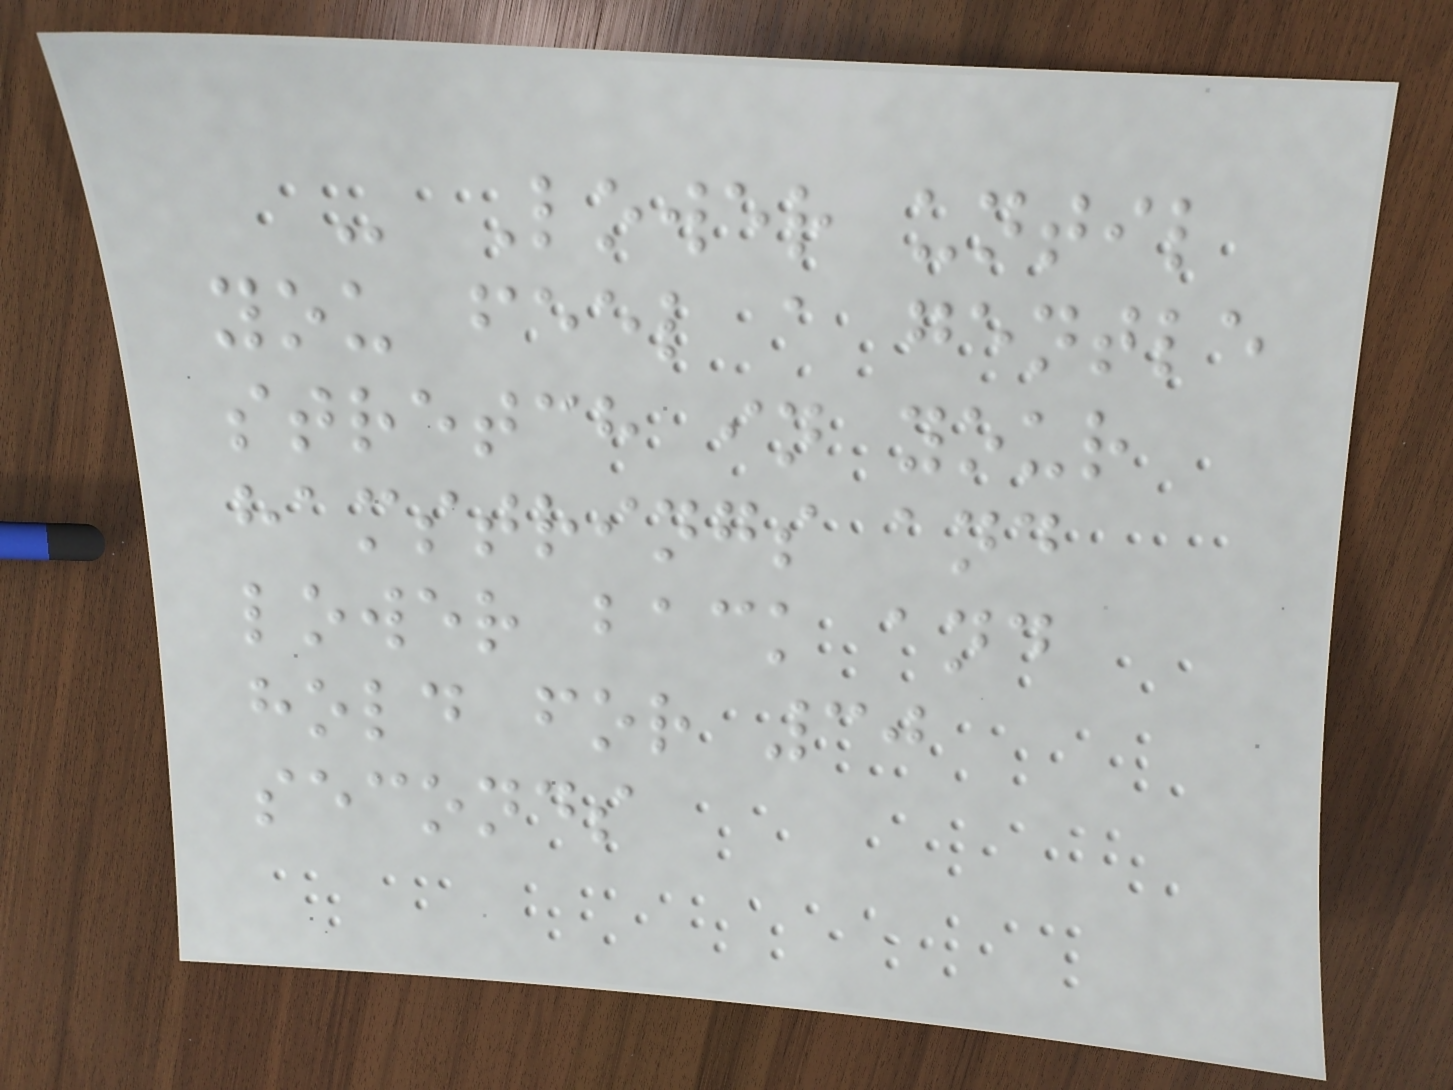- Lower until
you feel a gentle
stretch in your
hamstrings and
lower back and
hold for 30
seconds
